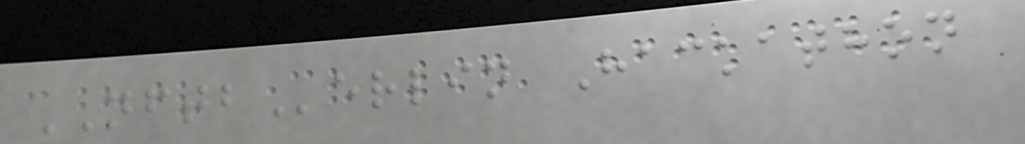NFTBerlin Hackathon
